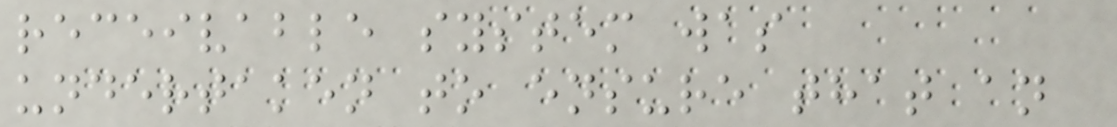receivable system was
undertaken to ensure that an
